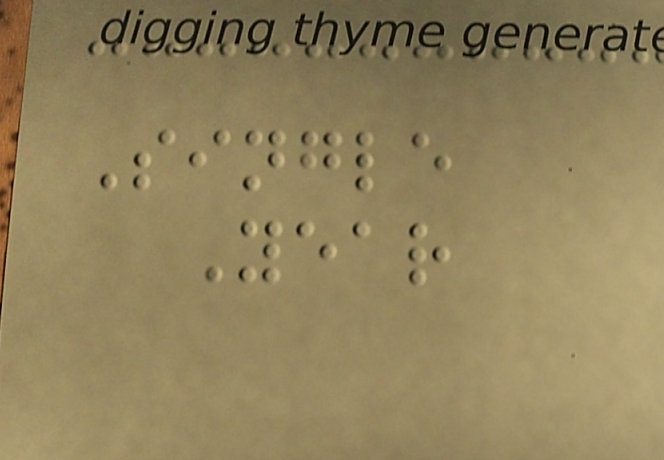Single
Year
